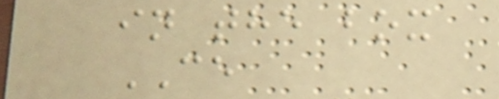in the box
CE
